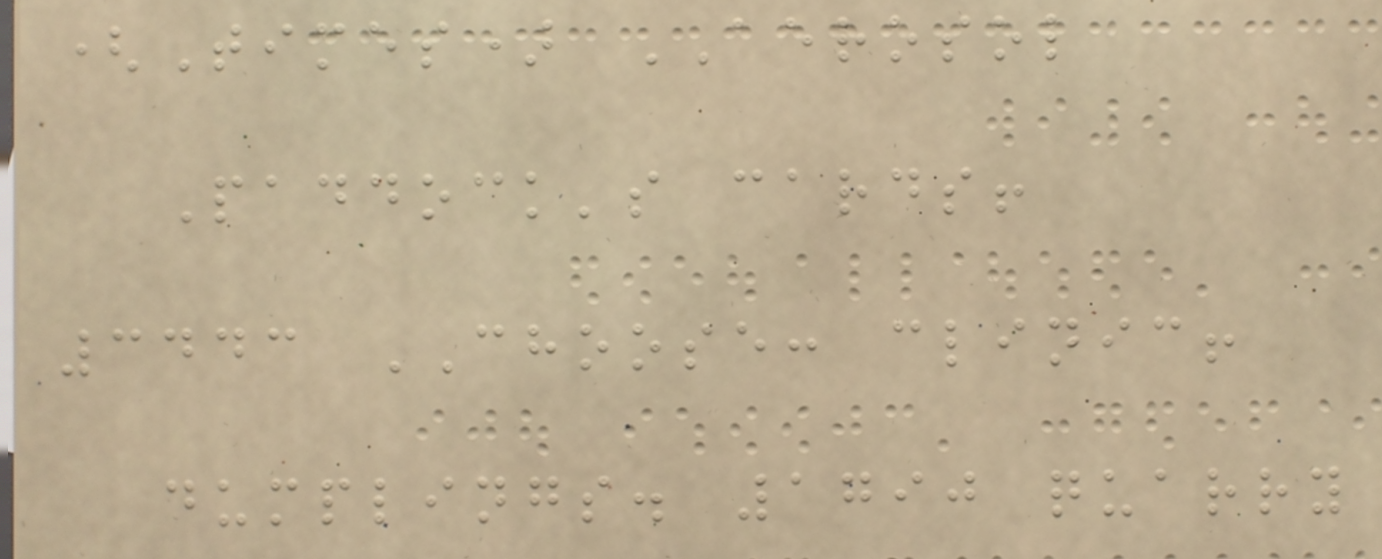(Times) AEROSOL
Paddock's cards!
3443 CHOOSE: clinic!
dumplings. 1790 quarry
